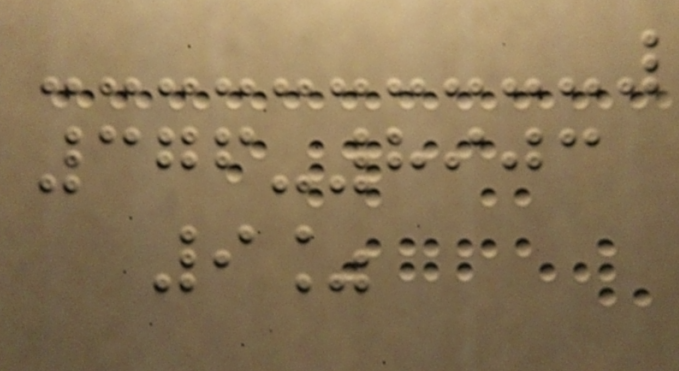376-8903
9%
